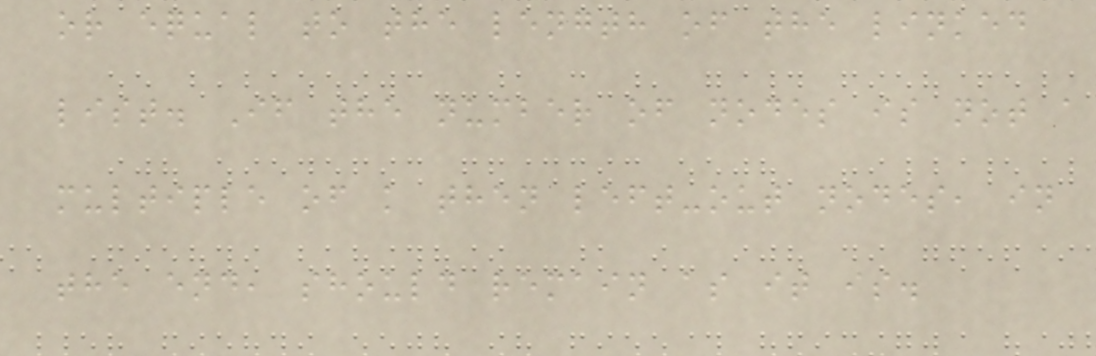or equal to the length of the linked
list. If the number of nodes is not a
multiple of k then left-out nodes, in
the end, should remain as it is.
